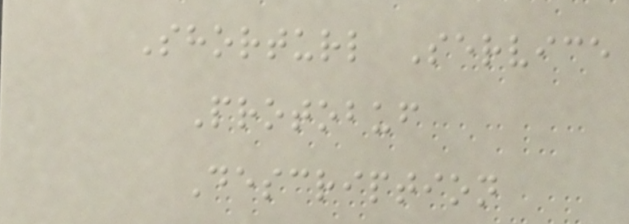Shorturl Service
Protobuf
Description
